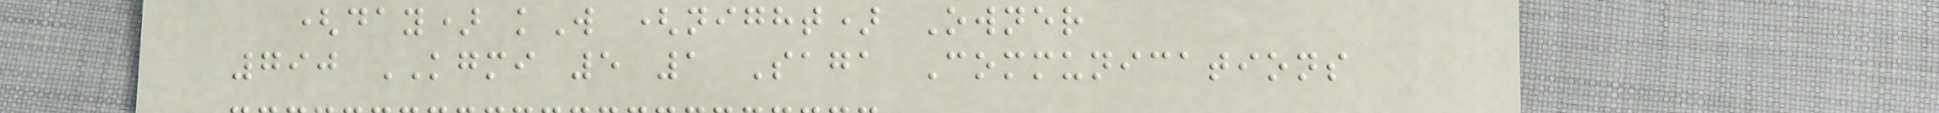(day) kW (night) Owner
790 KGMI 5 1 Saga Communications
